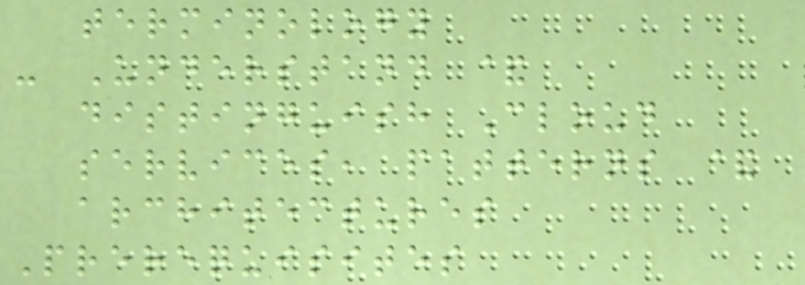terminology
- Understand &
distinguish Cloud
services, patterns &
architectures
Prerequisites
